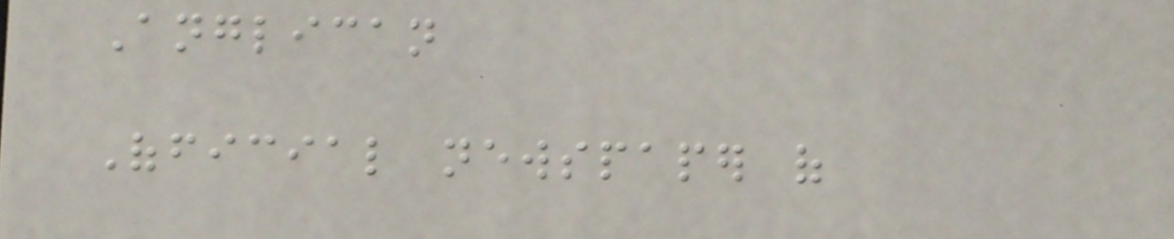Anglican
Official newspaper of
